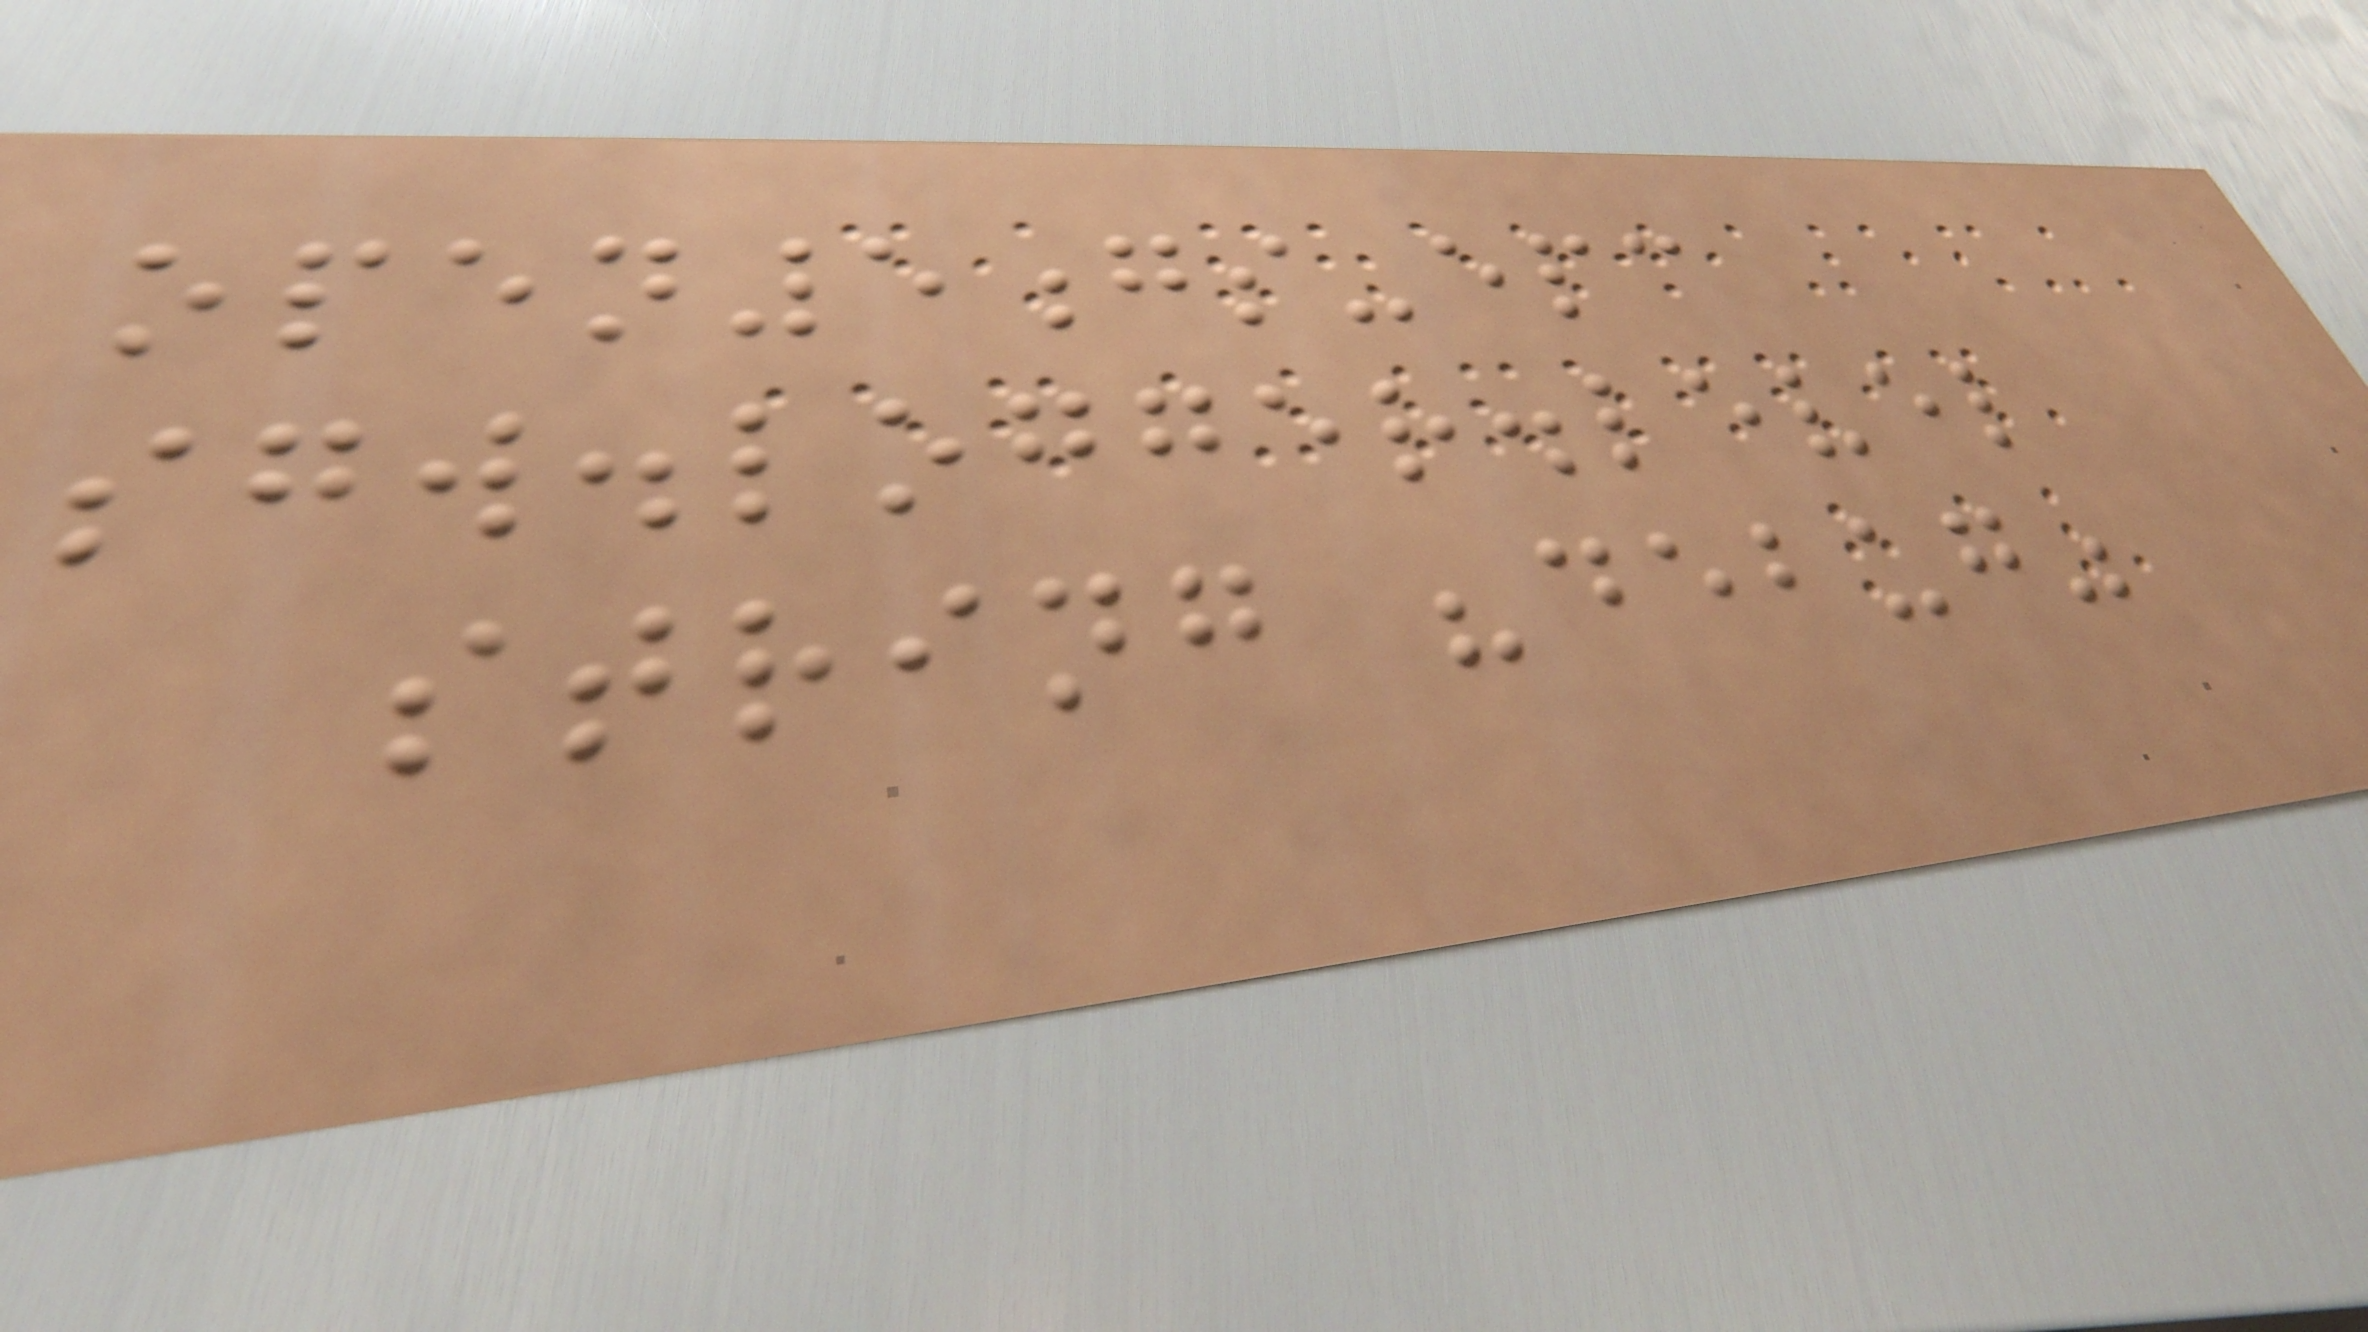open5gs-epc
sgw.logger.level
string "debug"
